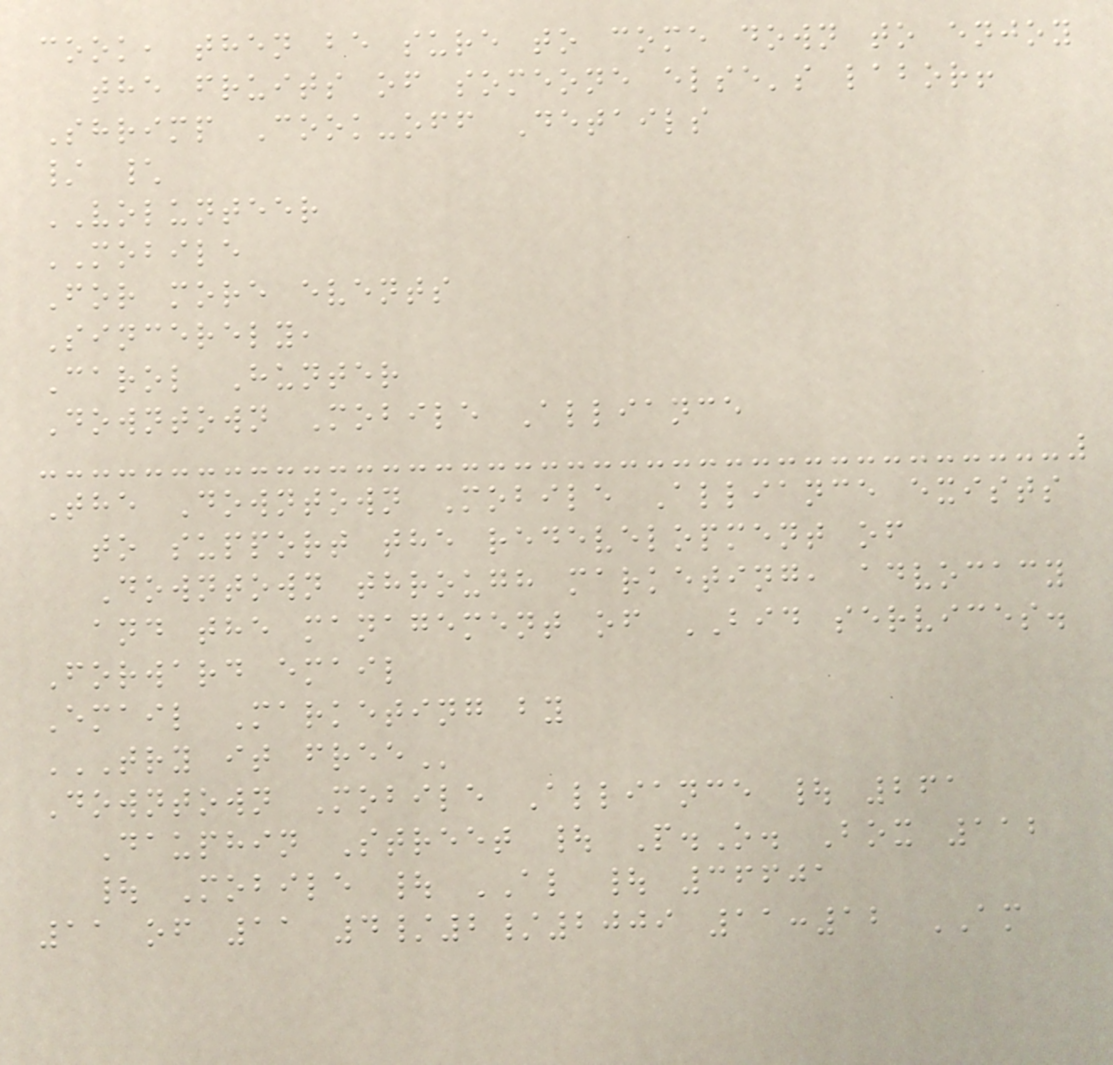cook, then be sure to come down to enjoy
the fruits of someone else's labor!
Shrimp Cook-off Details
/ \
VOLUNTEER
MOBILE
For more events
Sincerely,
Carol Hunter
Downtown Mobile Alliance
The Downtown Mobile Alliance exists
to support the redevelopment of
Downtown through marketing, advocacy
and the management of BID services.
Forward email
Email Marketing by
TRY IT FREE
Downtown Mobile Alliance | 261
Dauphin Street | P.O. Box 112
| Mobile | AL | 36601
11 of 11 4/2/2009 11:12 AM
